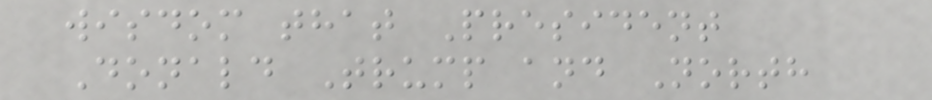wisdom that President
Donald Trump and North
